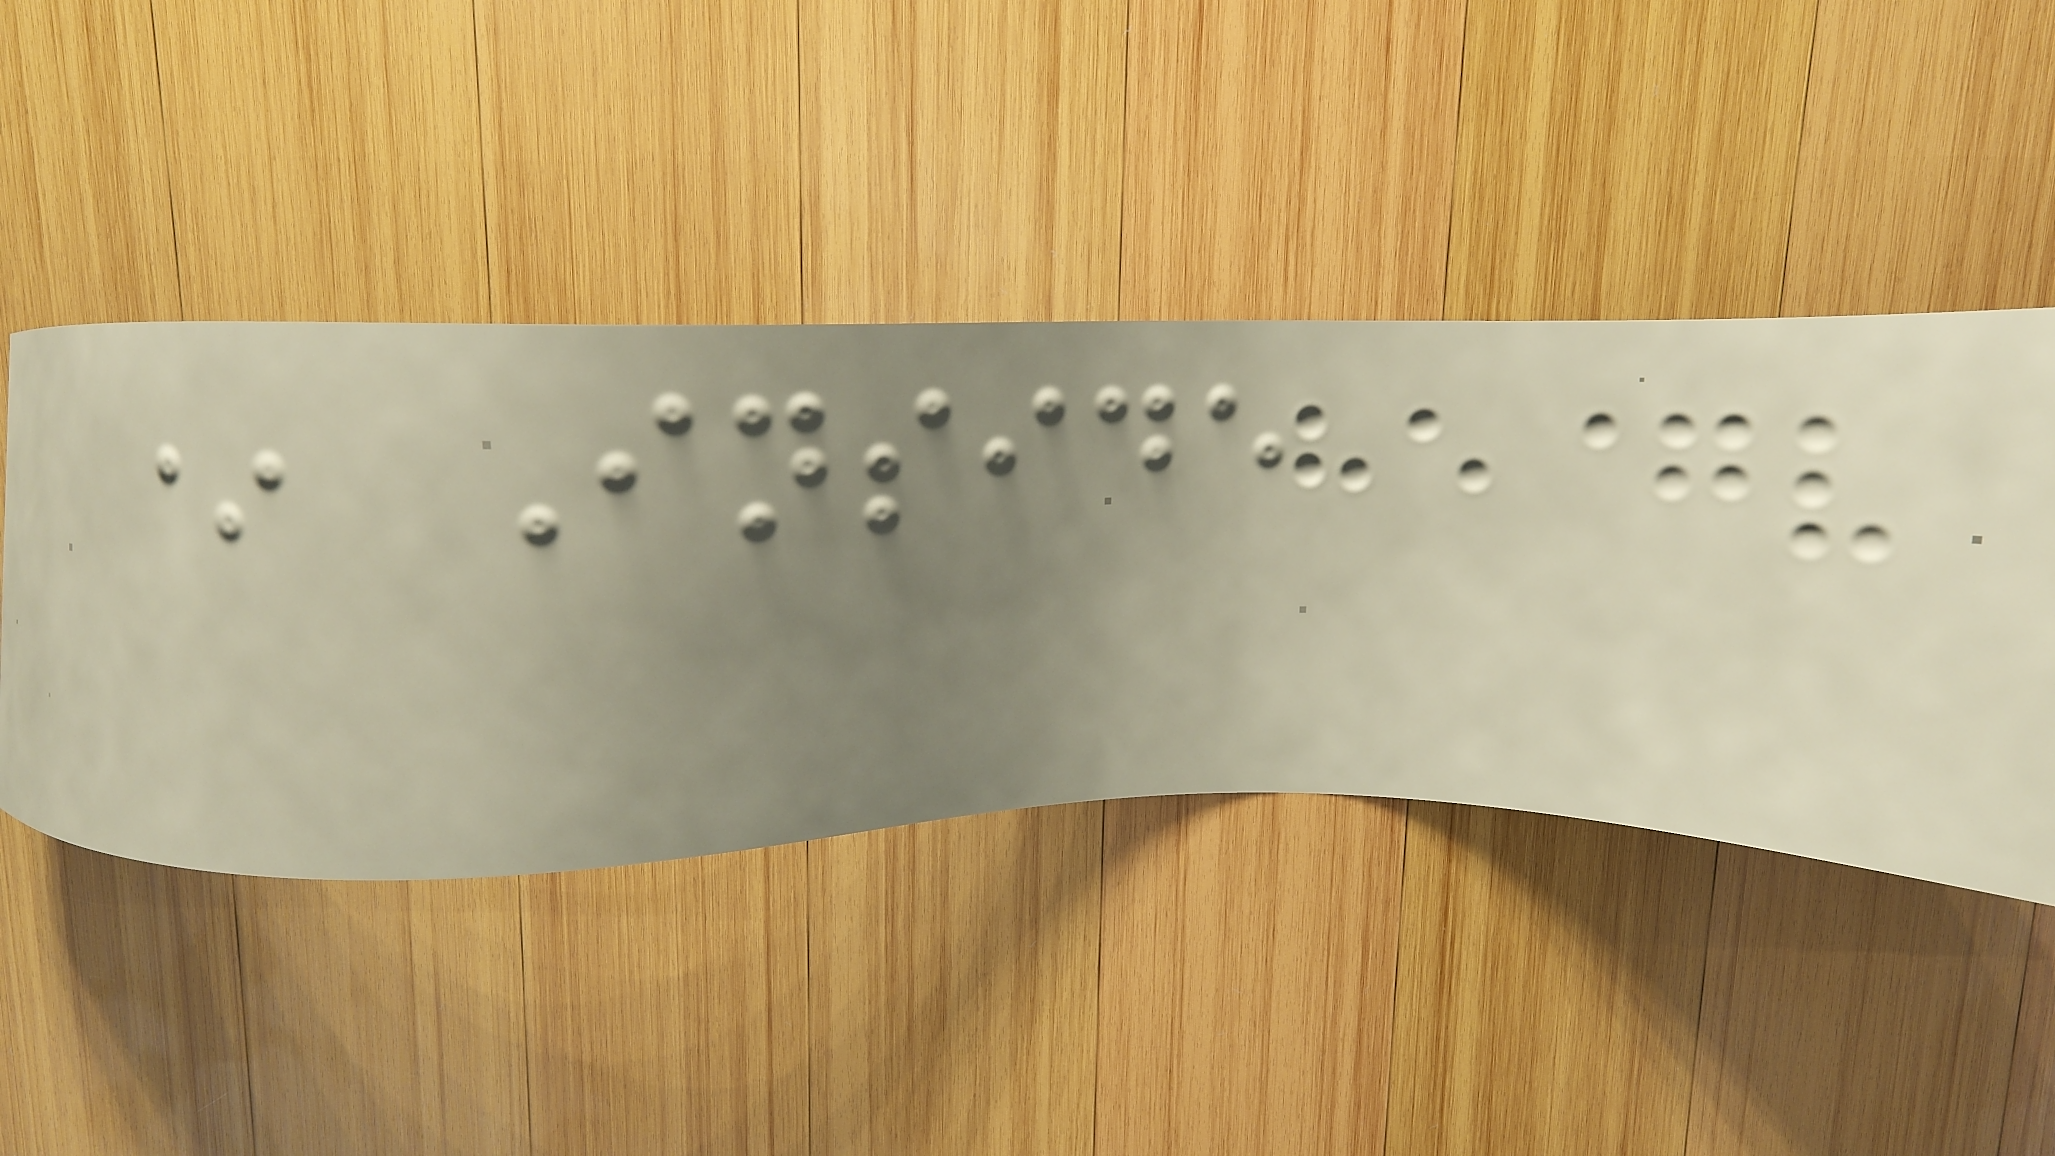* Inside
